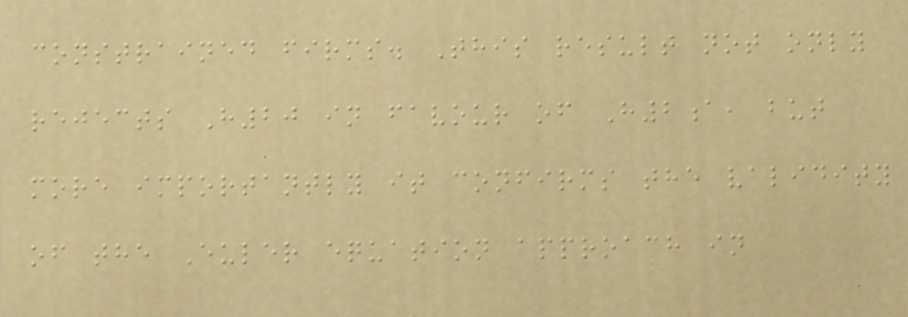constrained firms. This result not only
rejects H20 in favour of H2a, but
more importantly it confirms the validity
of the Euler equation approach in
